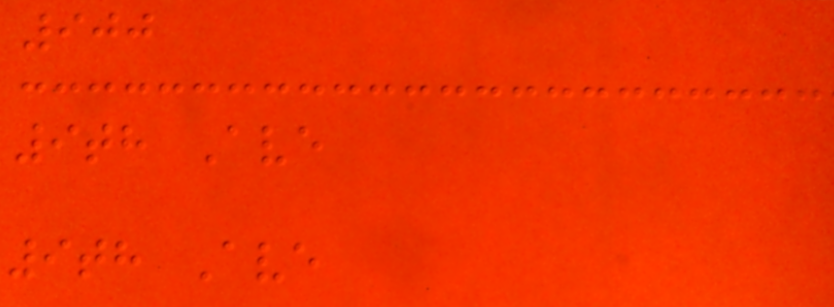900
9th Ave
9th Ave
